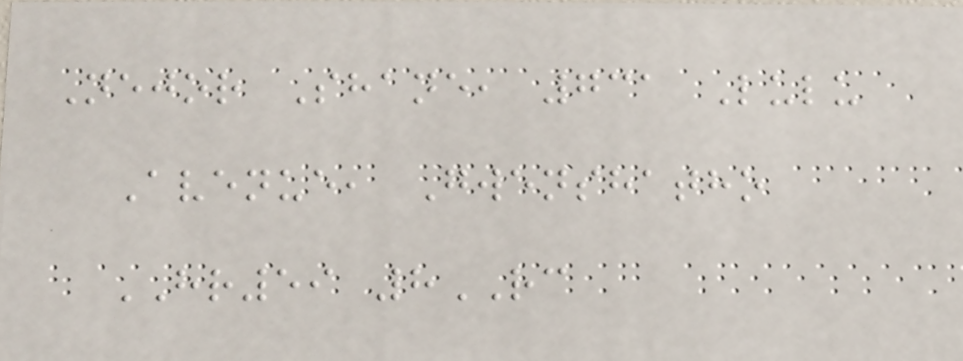Nejor Shane, 731 Lulu
Avenue, Gwenshatho
HR59 8RC
